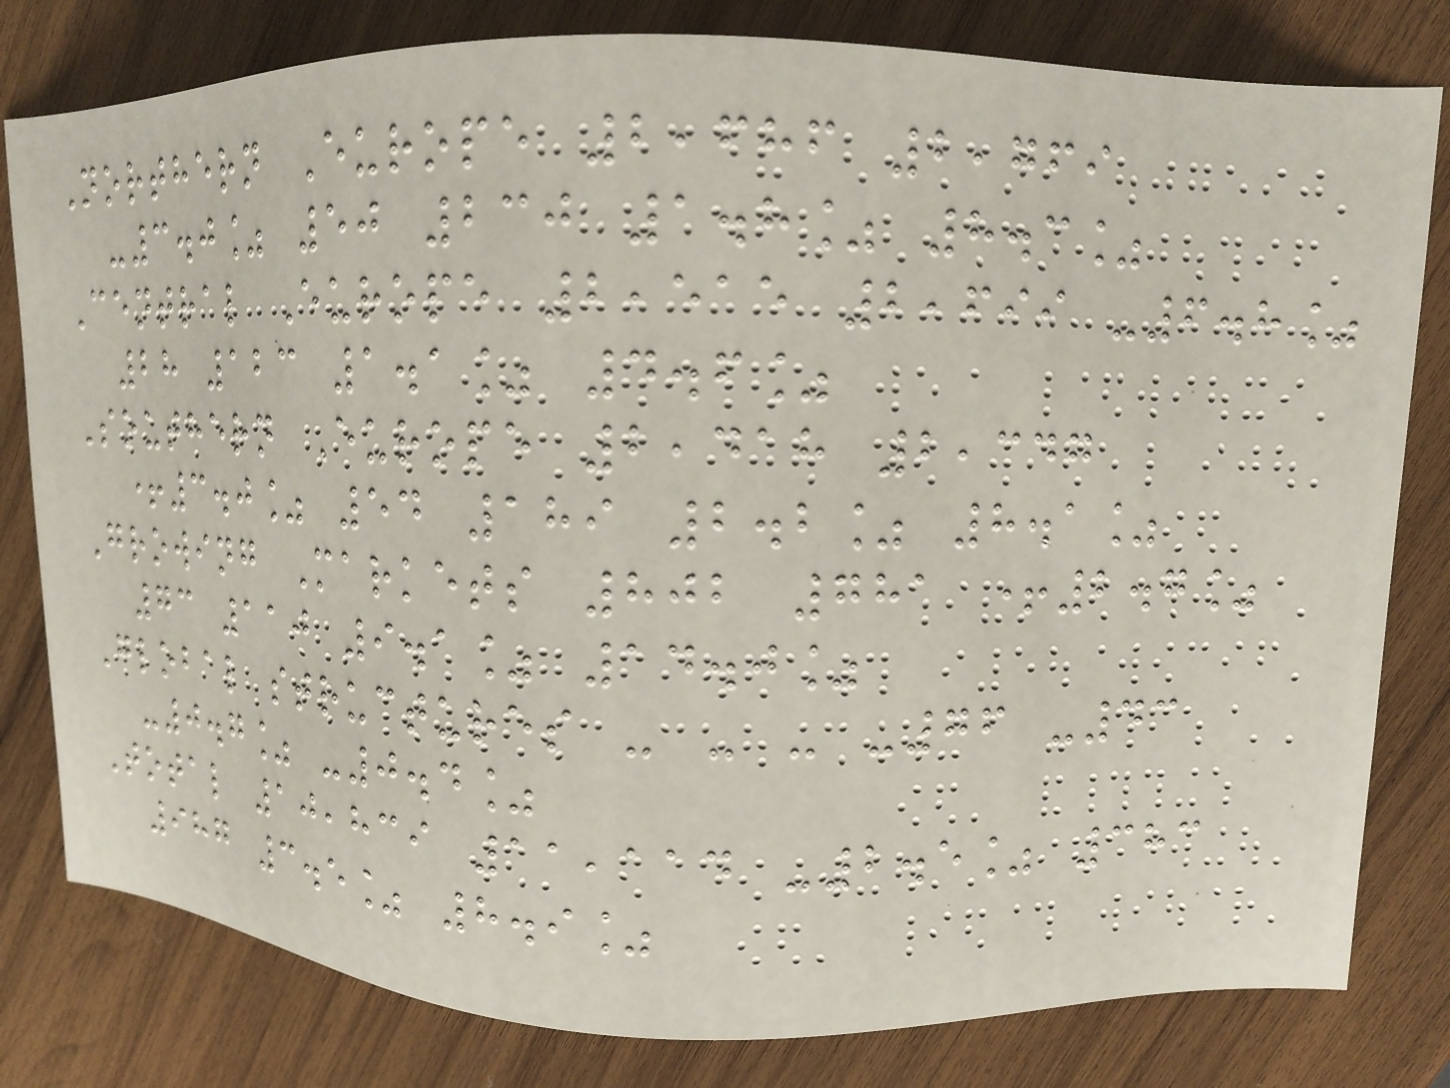Northern Europe 2,686 2,769
-3.0% 50 230 1.8% 8.3%
Central Europe 2,515 2,699 -6.8%
28 123 1.1% 4.6%
Southern Europe 2,418 2,347
+3.0% 54 189 2.2% 8.1%
Growing Markets 802 781 +2.7%
73 110 9.1% 14.0%
Global structures - - - -76 -43
-0.7% -0.4%
Total 10,839 11,114 -2.5% 383
987 3.5% 8.9%
